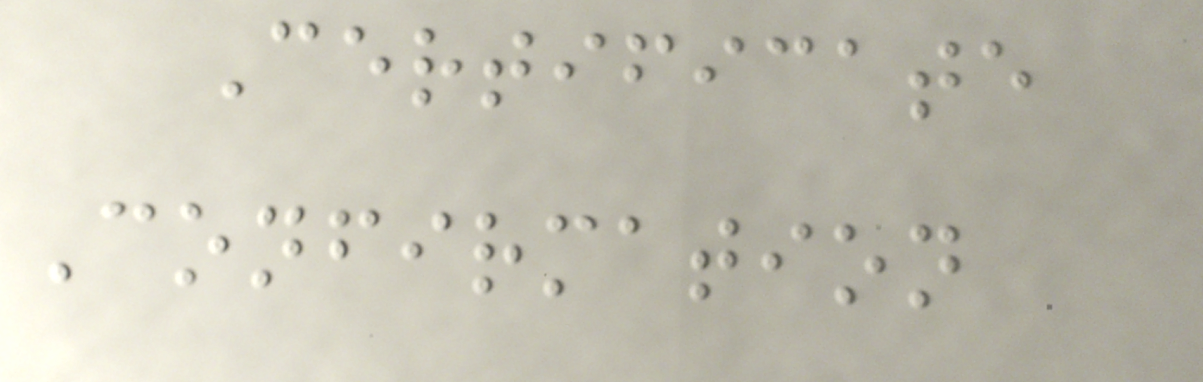Certificate
Confirmation
